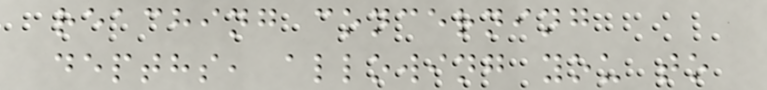reaching concerning
depths, allowing you to
